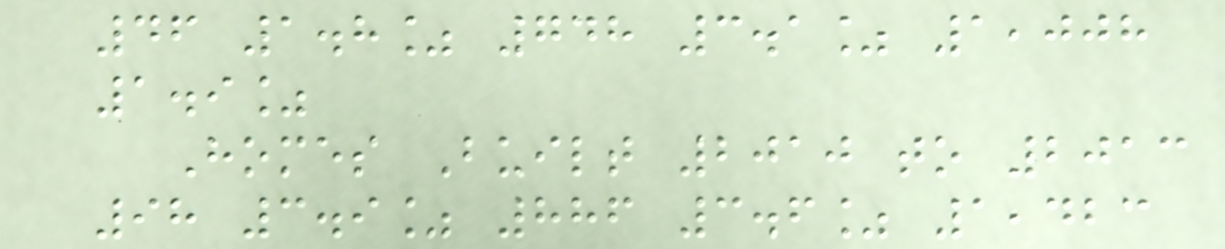46 1.8% 748 3.1% 1,008
1.9%
Homes Built 2010 to 2013
98 3.9% 886 3.6% 1,423
